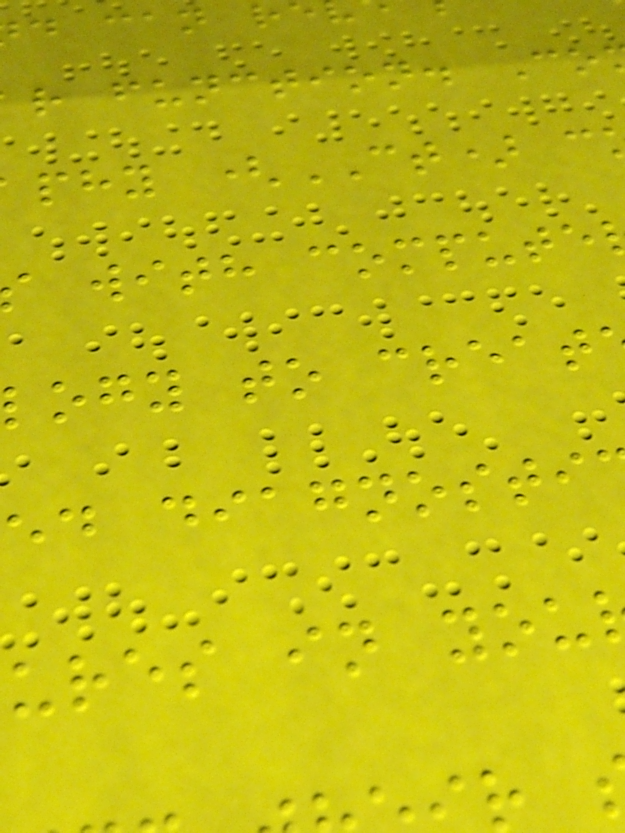r function. Co
phy (CT) c
with compute
logy to creat
ed diagnosti
ures in you
